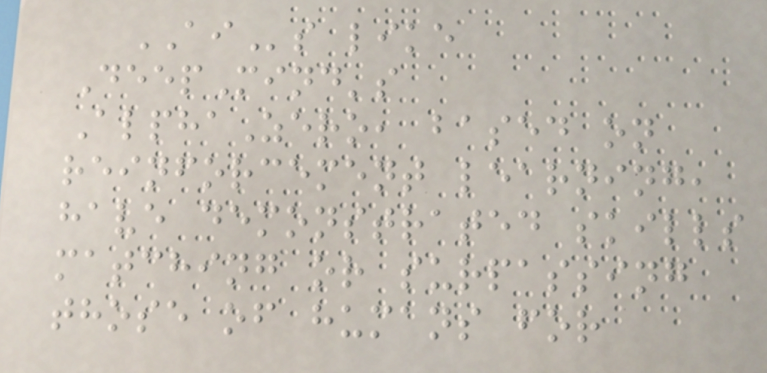AIs like
DeepMind's
AlphaZero, based on
reinforcement learning,
have demonstrated skills
matching or surpassing
those of humans for
